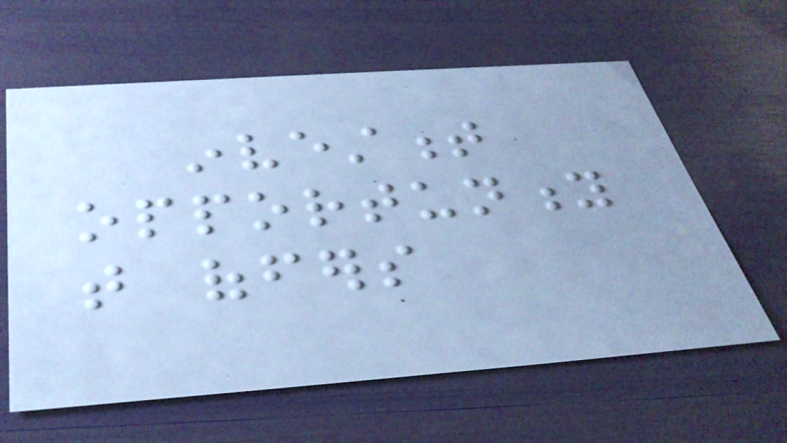investment
opportunity
that offers
